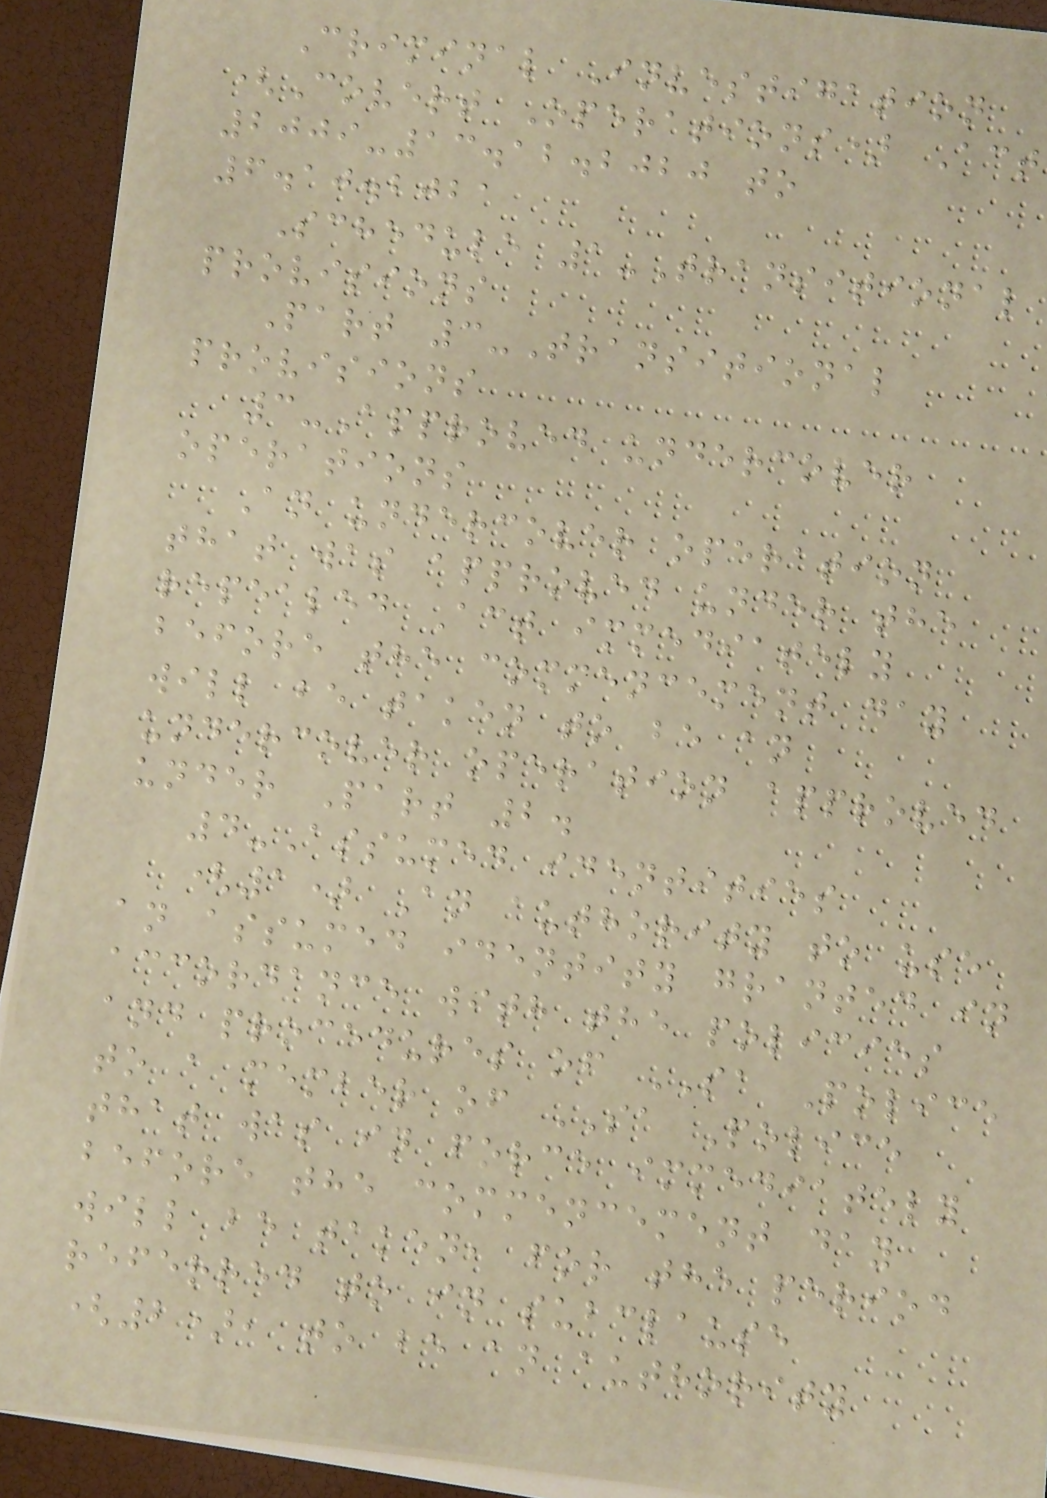Criminal Investigation
(Covert Operations) Act
2009-13.12.2020 to
6.10.2021
Schedule 1-Transitional
provisions
Part 3-Transitional
provisions
3-Approved undercover
operations
An undercover operation
that was approved under the
repealed Act immediately
before the commencement day
will be taken to be an
undercover operation approved
under Part 2.
4-Assumed identities
(1) An authority to use
an assumed identity granted in
accordance with the policies
and procedures of SA Police
to a member of SA Police
that was in force immediately
before the commencement day
will be taken, for the period
referred to in subclause
(2), to be an authority
